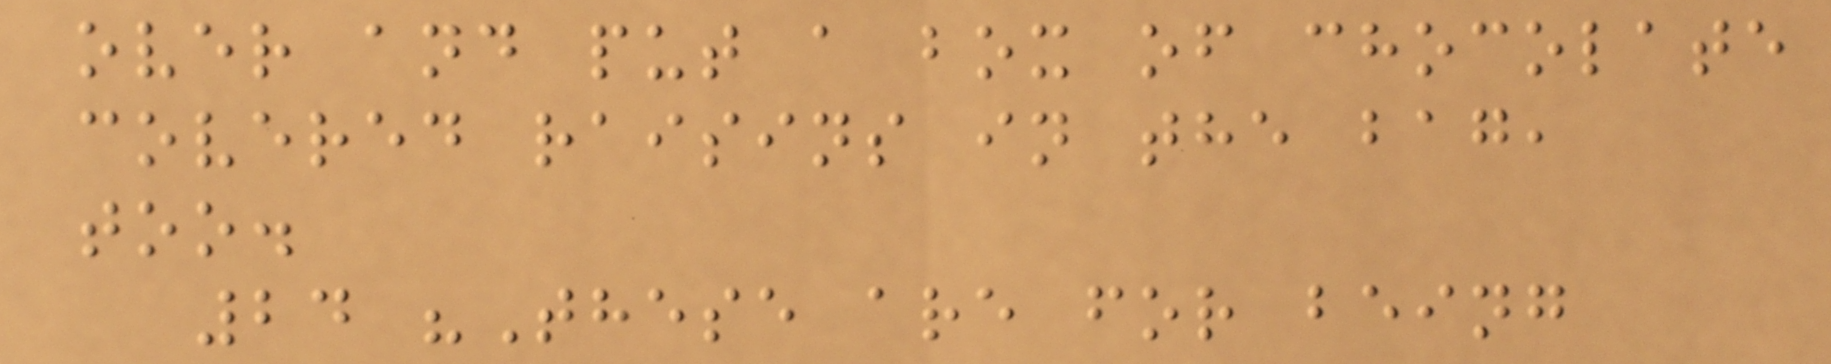over and put a box of chocolate
covered raisins in the bag,
too.
24 "These are for being
